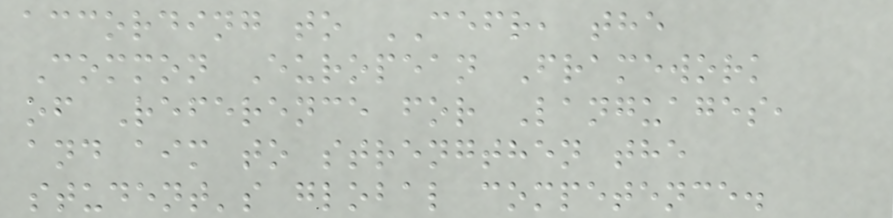according to CEFR, the
Common European Framework
of Reference for Languages,
and aim to strengthen the
student's global competence.
